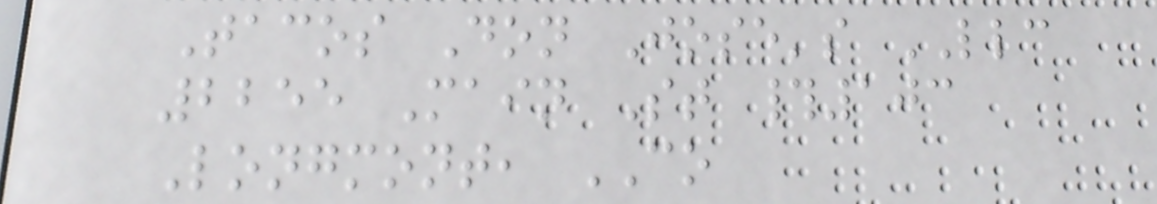Tacos Don Jose's LLC
2255 Main St #103
Longmont, CO
